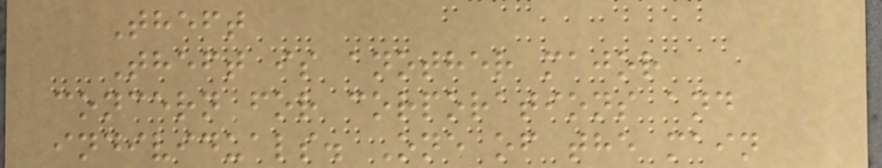Theft
Theft is another major
concern for corporations and
individuals. One of the main
